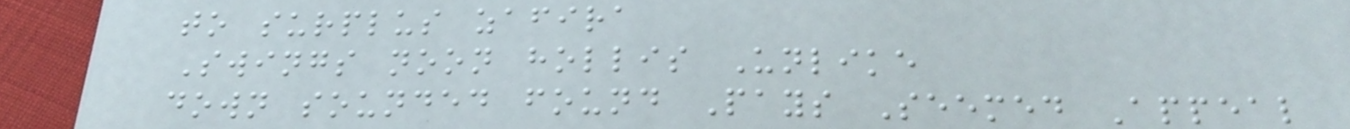to surplus zafira
Swings noon hollis Unlike
down sounded found Pays Seemed Appeal
